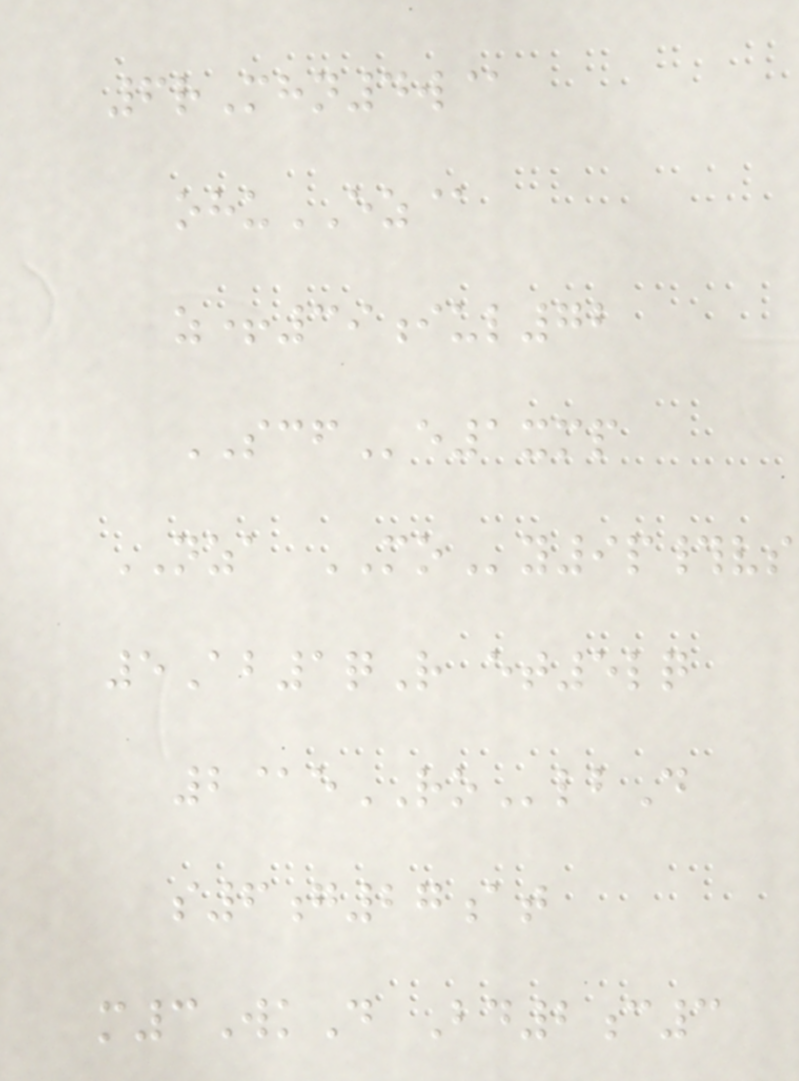6rMhn4w@
ohuEZ@
z+39iul72
SCFe1xmp
NZA MOy9p#vs
5Ab1qR et5lq
2@eROlbD
s6g27at
m3WkD Bd2c3
